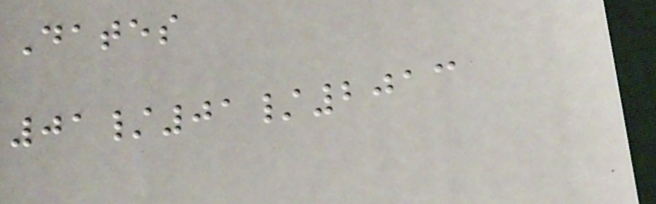Dates
01/01/2013
